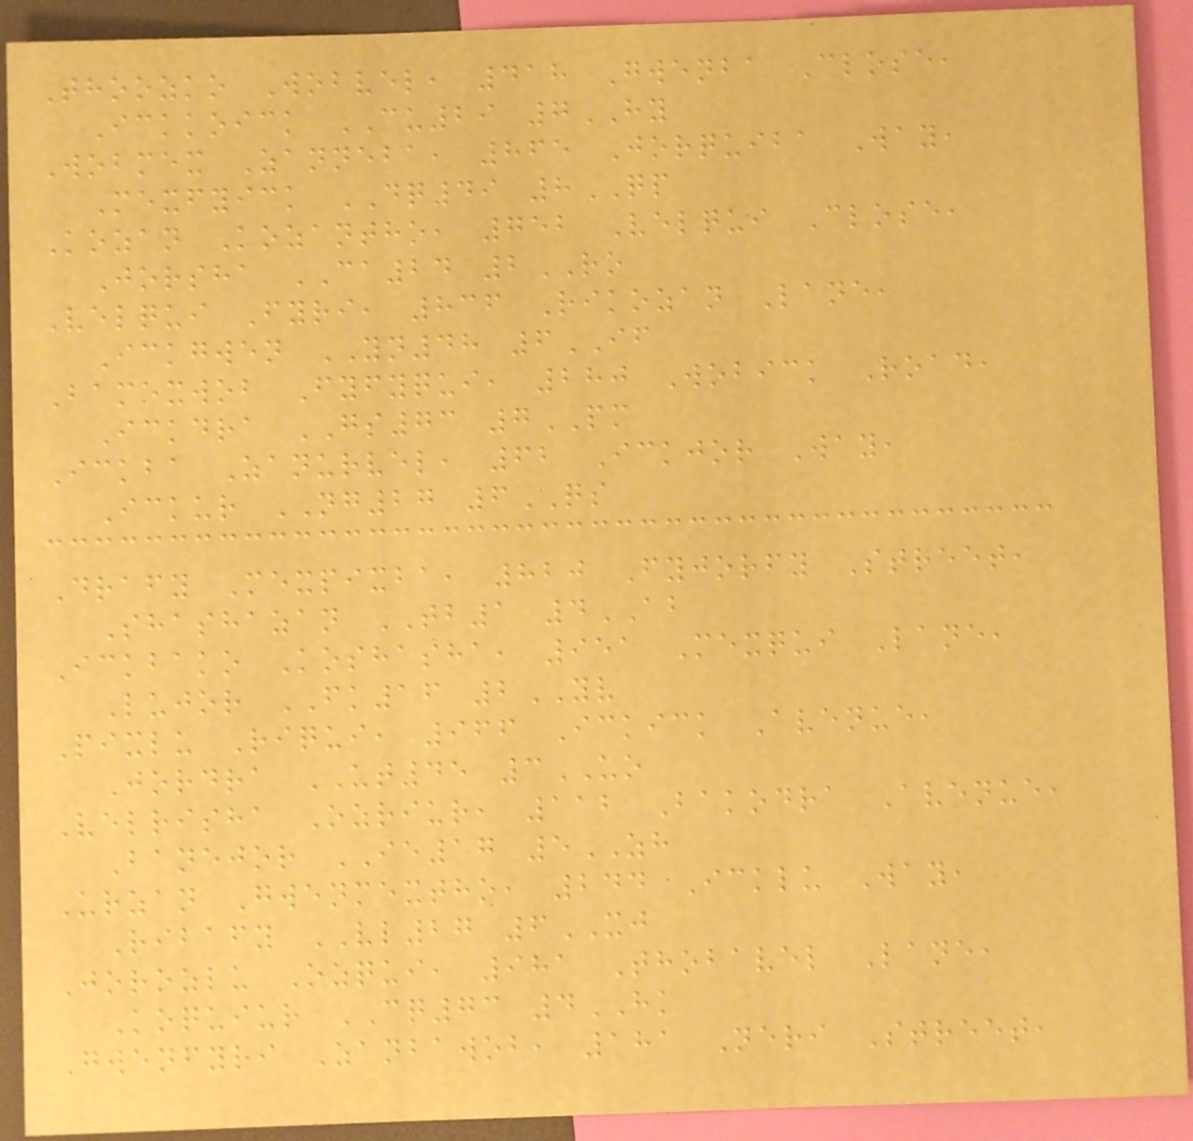Thoozko Wobvel, 418 Gwenba Close,
Ickkoick CU29 7HY
Wobmex Zanneba, 865 Jorquiba Way,
Mexfyick DQ49 8QP
Kozan Kozantho, 752 Velqui Close,
Jorsha CA24 2RO
Velqui Fyri, 836 Rikozan Lane,
Ickgwen YN48 6IF
Bamexwob Fyfyqui, 280 Wobick Road,
Ickdra GS73 7PM
Ickba Zanurvel, 62 Ickjor Way,
Ickur NG27 6QS
Drafy Mexpixba, 820 Fyjorfy Street,
Shashazan TB1 4AB
Ickbako Koshasha, 951 Mexqui Lane,
Lujor FK16 2YV
Pixlu Riqui, 966 Ickick Avenue,
Jordra UT45 3UO
Velrisha Ozriur, 112 Bakodra Avenue,
Banejor IE17 5ZH
Urzan Gwenmextho, 244 Icklu Way,
Ribafy VL27 6XJ
Jorozlu Ozqui, 981 Thobavel Lane,
Koquiur CQ73 4HK
Gwenfyri Zanbawob, 181 Neri Street,
